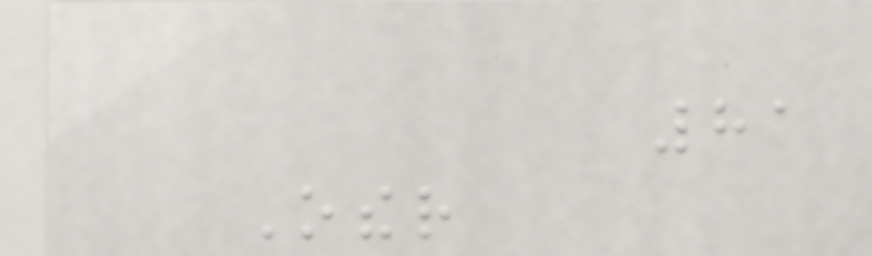81
Other
